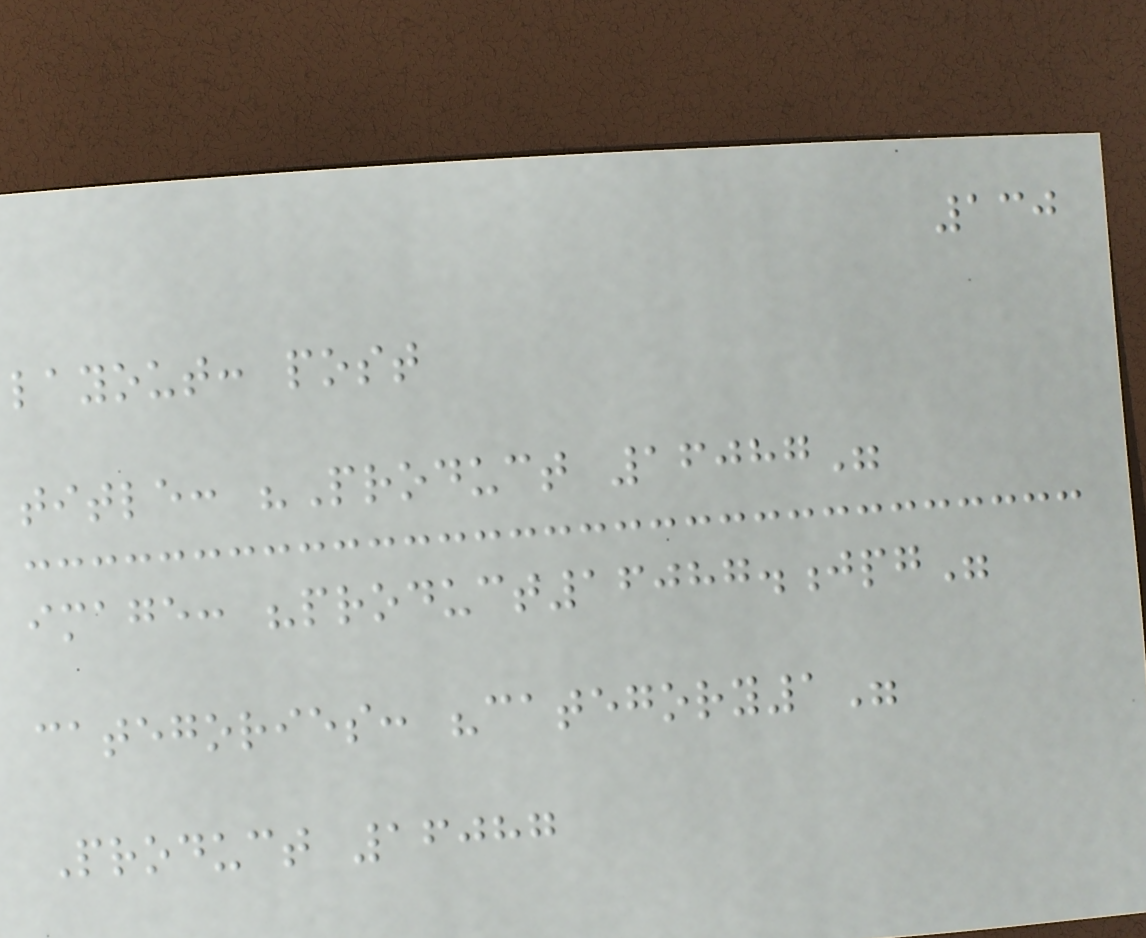130
layout: post
title: "Product 16087"
image: "product16087.jpg"
categories: "category1"
Product 16087
